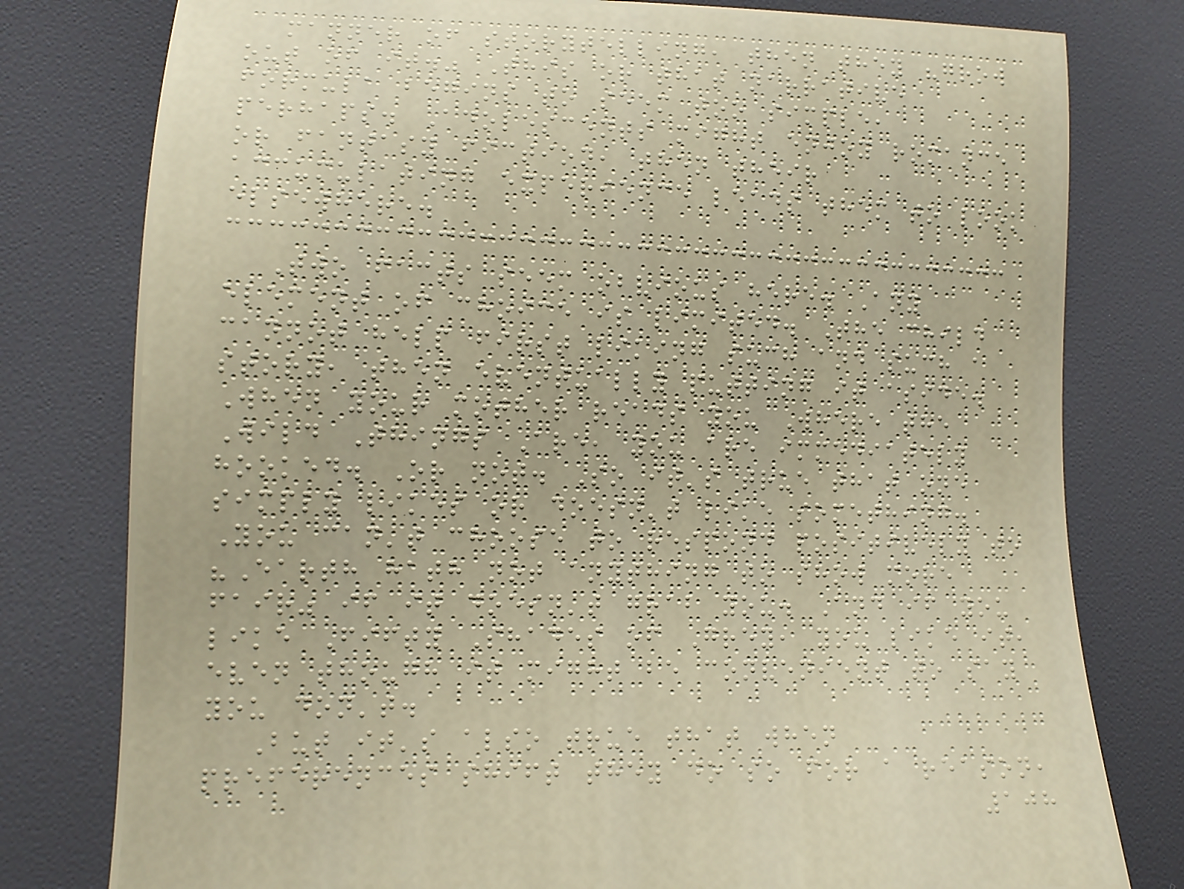manner of storytelling, then they "grow
out of it." This or that narrative
formula begins to seem too simple,
perhaps. Adolescents might enjoy romance
or fantasy fiction, then their
accumulating experience leads them to look
elsewhere.
Two facts seem obvious here. Any
element of choice is limited. The child
cannot help first liking such and such a
story, then eventually putting it aside.
When your mother reads you Where the
Wild Things Are, you are immediately
hooked. Or not. So it's true that one
simply likes or doesn't like something.
You can't choose to respond positively to
"Earth hath not anything to show more
fair" if it doesn't grab you. And if you
like Fifty Shades of Grey, you like it,
even though it might be convenient to say
you don't.
But it's also true that when
preferences shift they do so for a reason,
108
